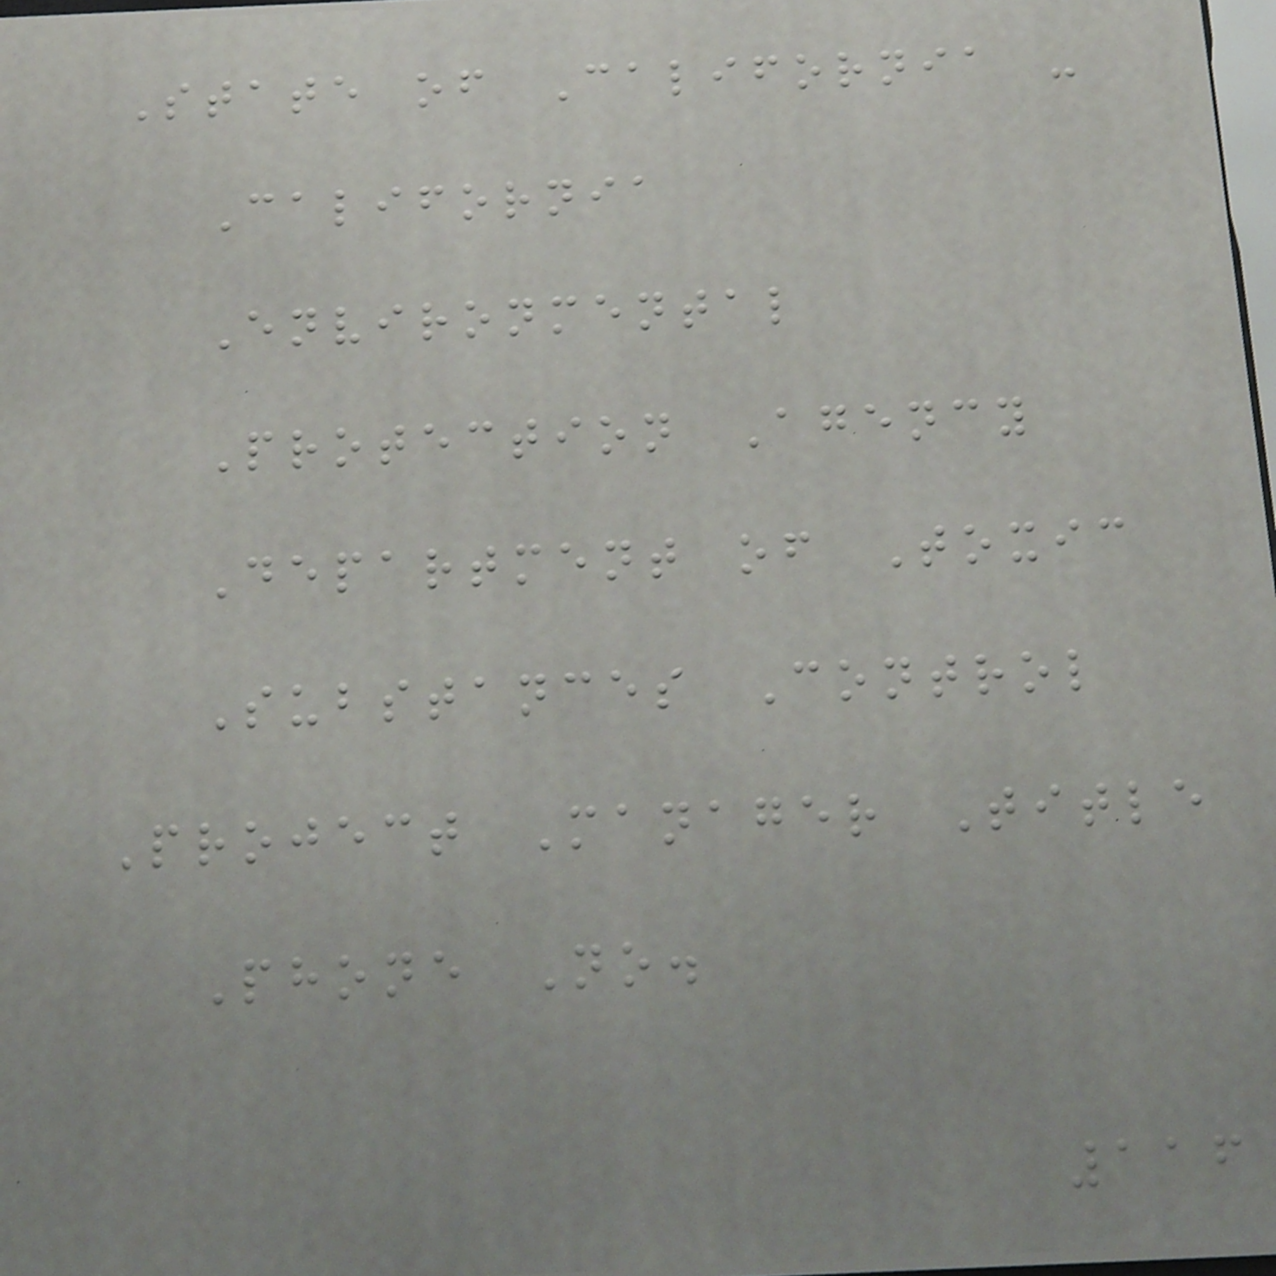State of California -
California
Environmental
Protection Agency
Department of Toxic
Substances Control
Project Manager Title
Phone No.
116
